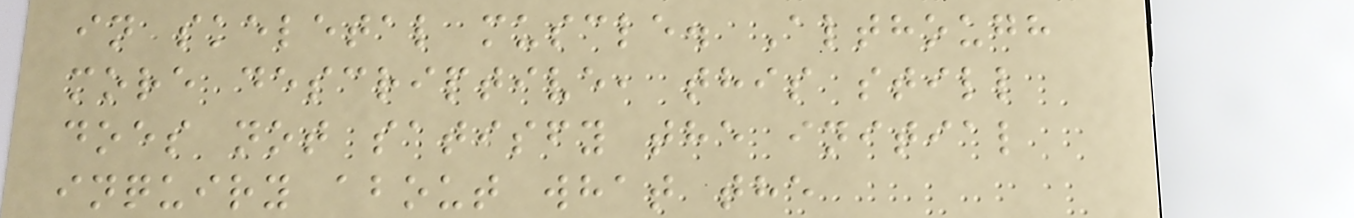in skeletal muscle. Although
more descriptive, this still
does not satisfy the initial
inquiry about what the
